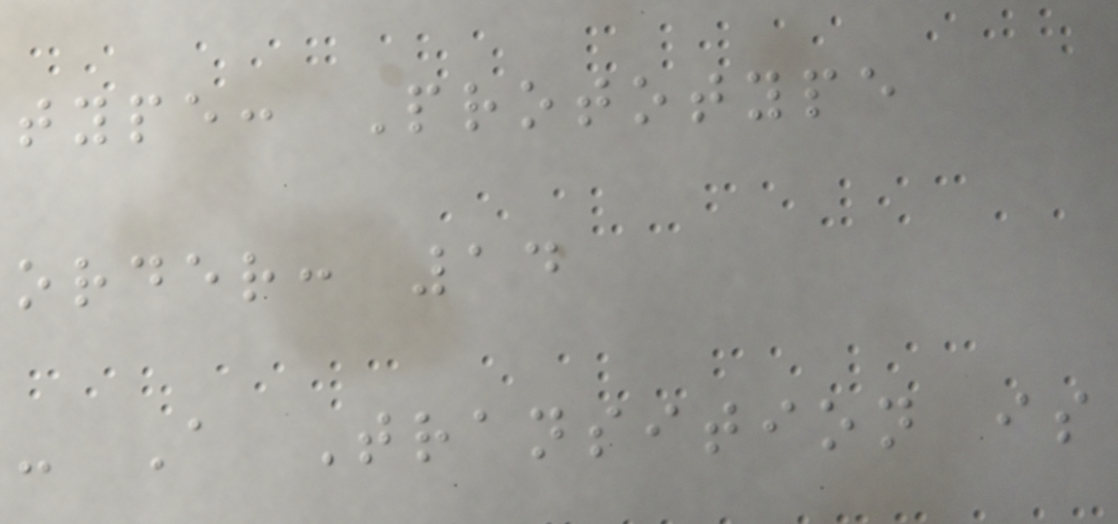type: Prototype
order: 14
- A Transition is
